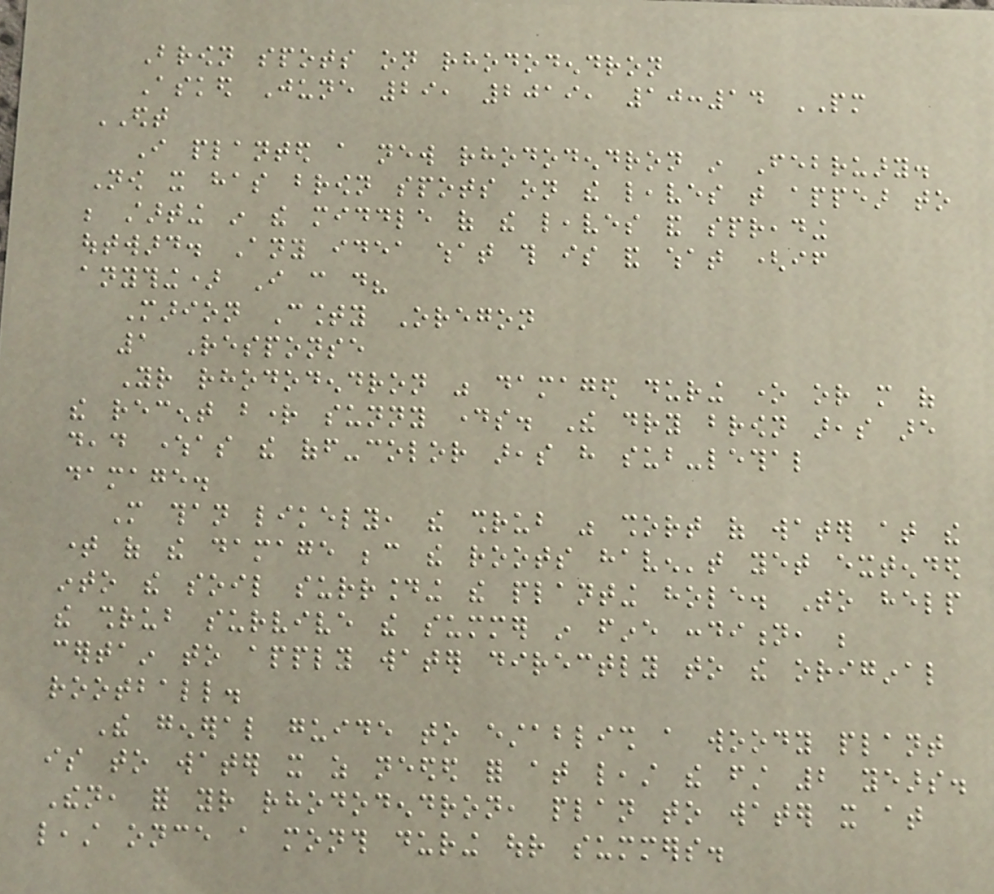Brown spots on rhododendron
Asked June 29, 2019, 10:14 PM
EDT
I planted a new rhododendron in February.
Now it has brown spots on the leaves that appear to
be starting in the middle of the leaves and spreading
outward. Any idea what this is and what (if
anything) I can do?
Marion County Oregon
1 Response
Your rhododendron was damaged during one or more of
the recent bright sunny days. The dry brown areas are
dead whereas the off-color areas have sub-lethal
damage.
More than likely, the shrub was short of water at the
time of the damage because the roots haven't yet extended
into the soil surrounding the planting hole. To help
the shrub survive the summer in fine condition, be
certain to apply water directly to the original
rootball.
The general guide to establish a woody plant
is to water it as needed for at least the first 2 years.
Then, for your rhododendron, plan to water it at
least once a month during our summers.
